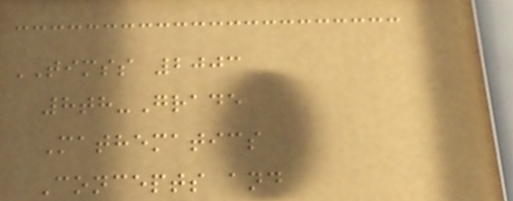TIMSS 2003
8th-Grade
Mathematics
Concepts and
